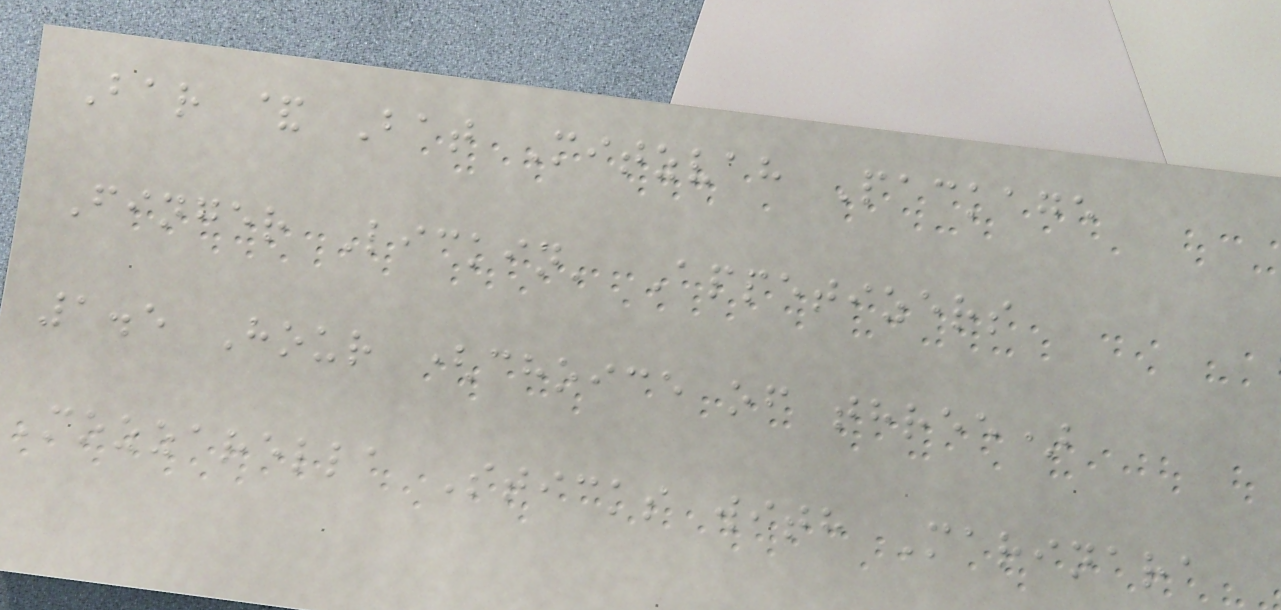Bar & Bat Mitzvah Package
Finger Lickin' Appetizers
1.5 Hour (choice of three)
Mozzarella Sticks with Marinara
